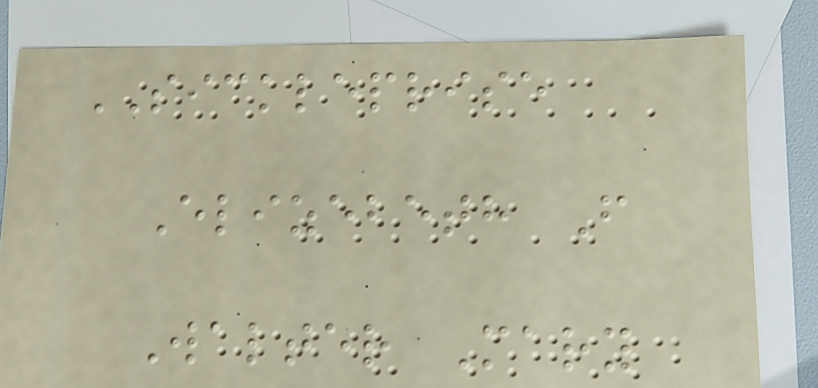SICKLEPRISE
Elizebeth F
Walter Mary
